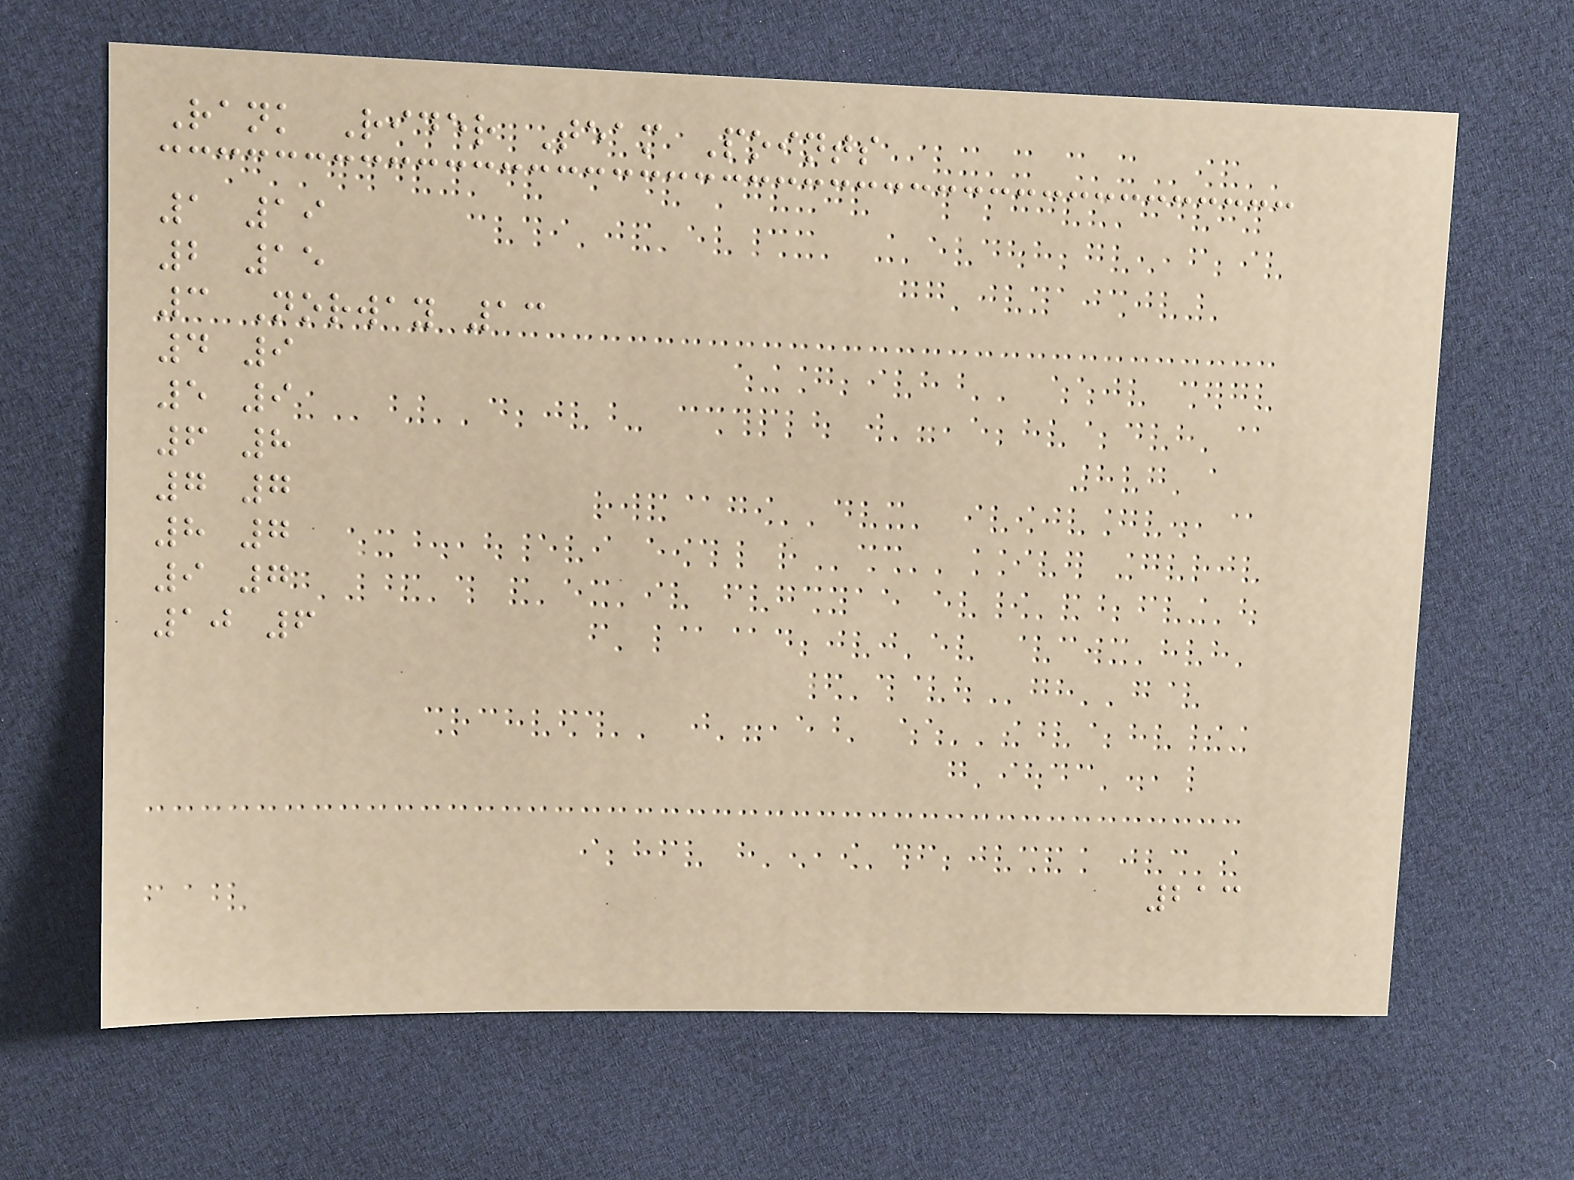Rank Rider Team Points
1 19
2 15
3 Norway 13
4 9
5 9
6 8
7 7
8 7
9 7
10 6
213
